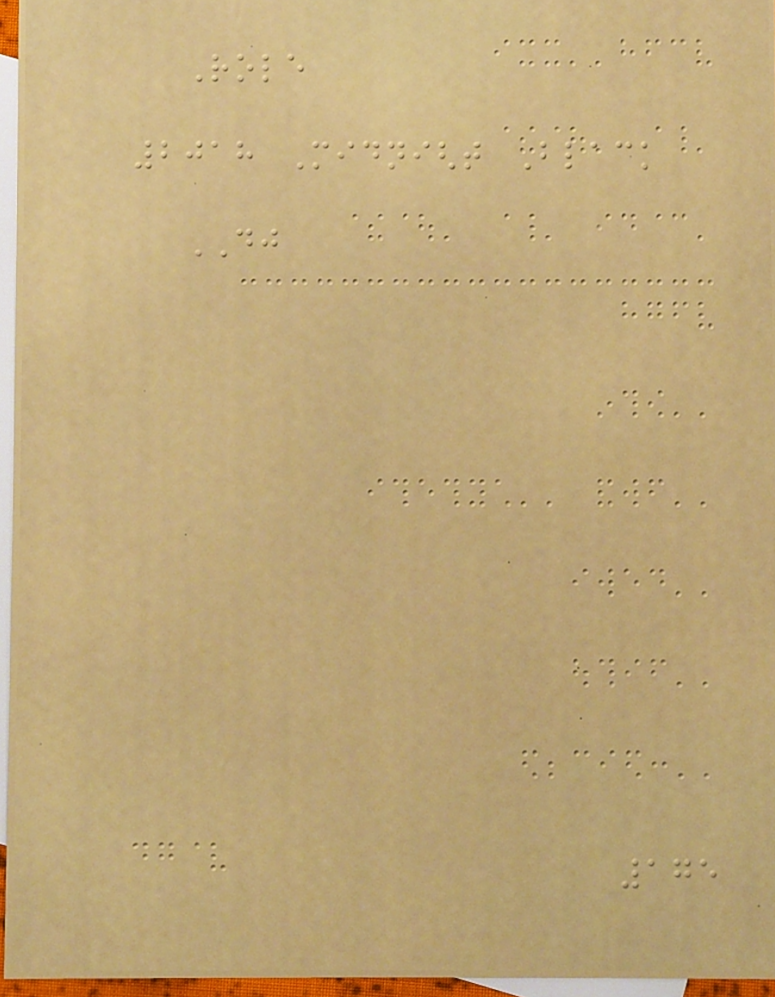Role
2018 Midnight Black
DJ
175
